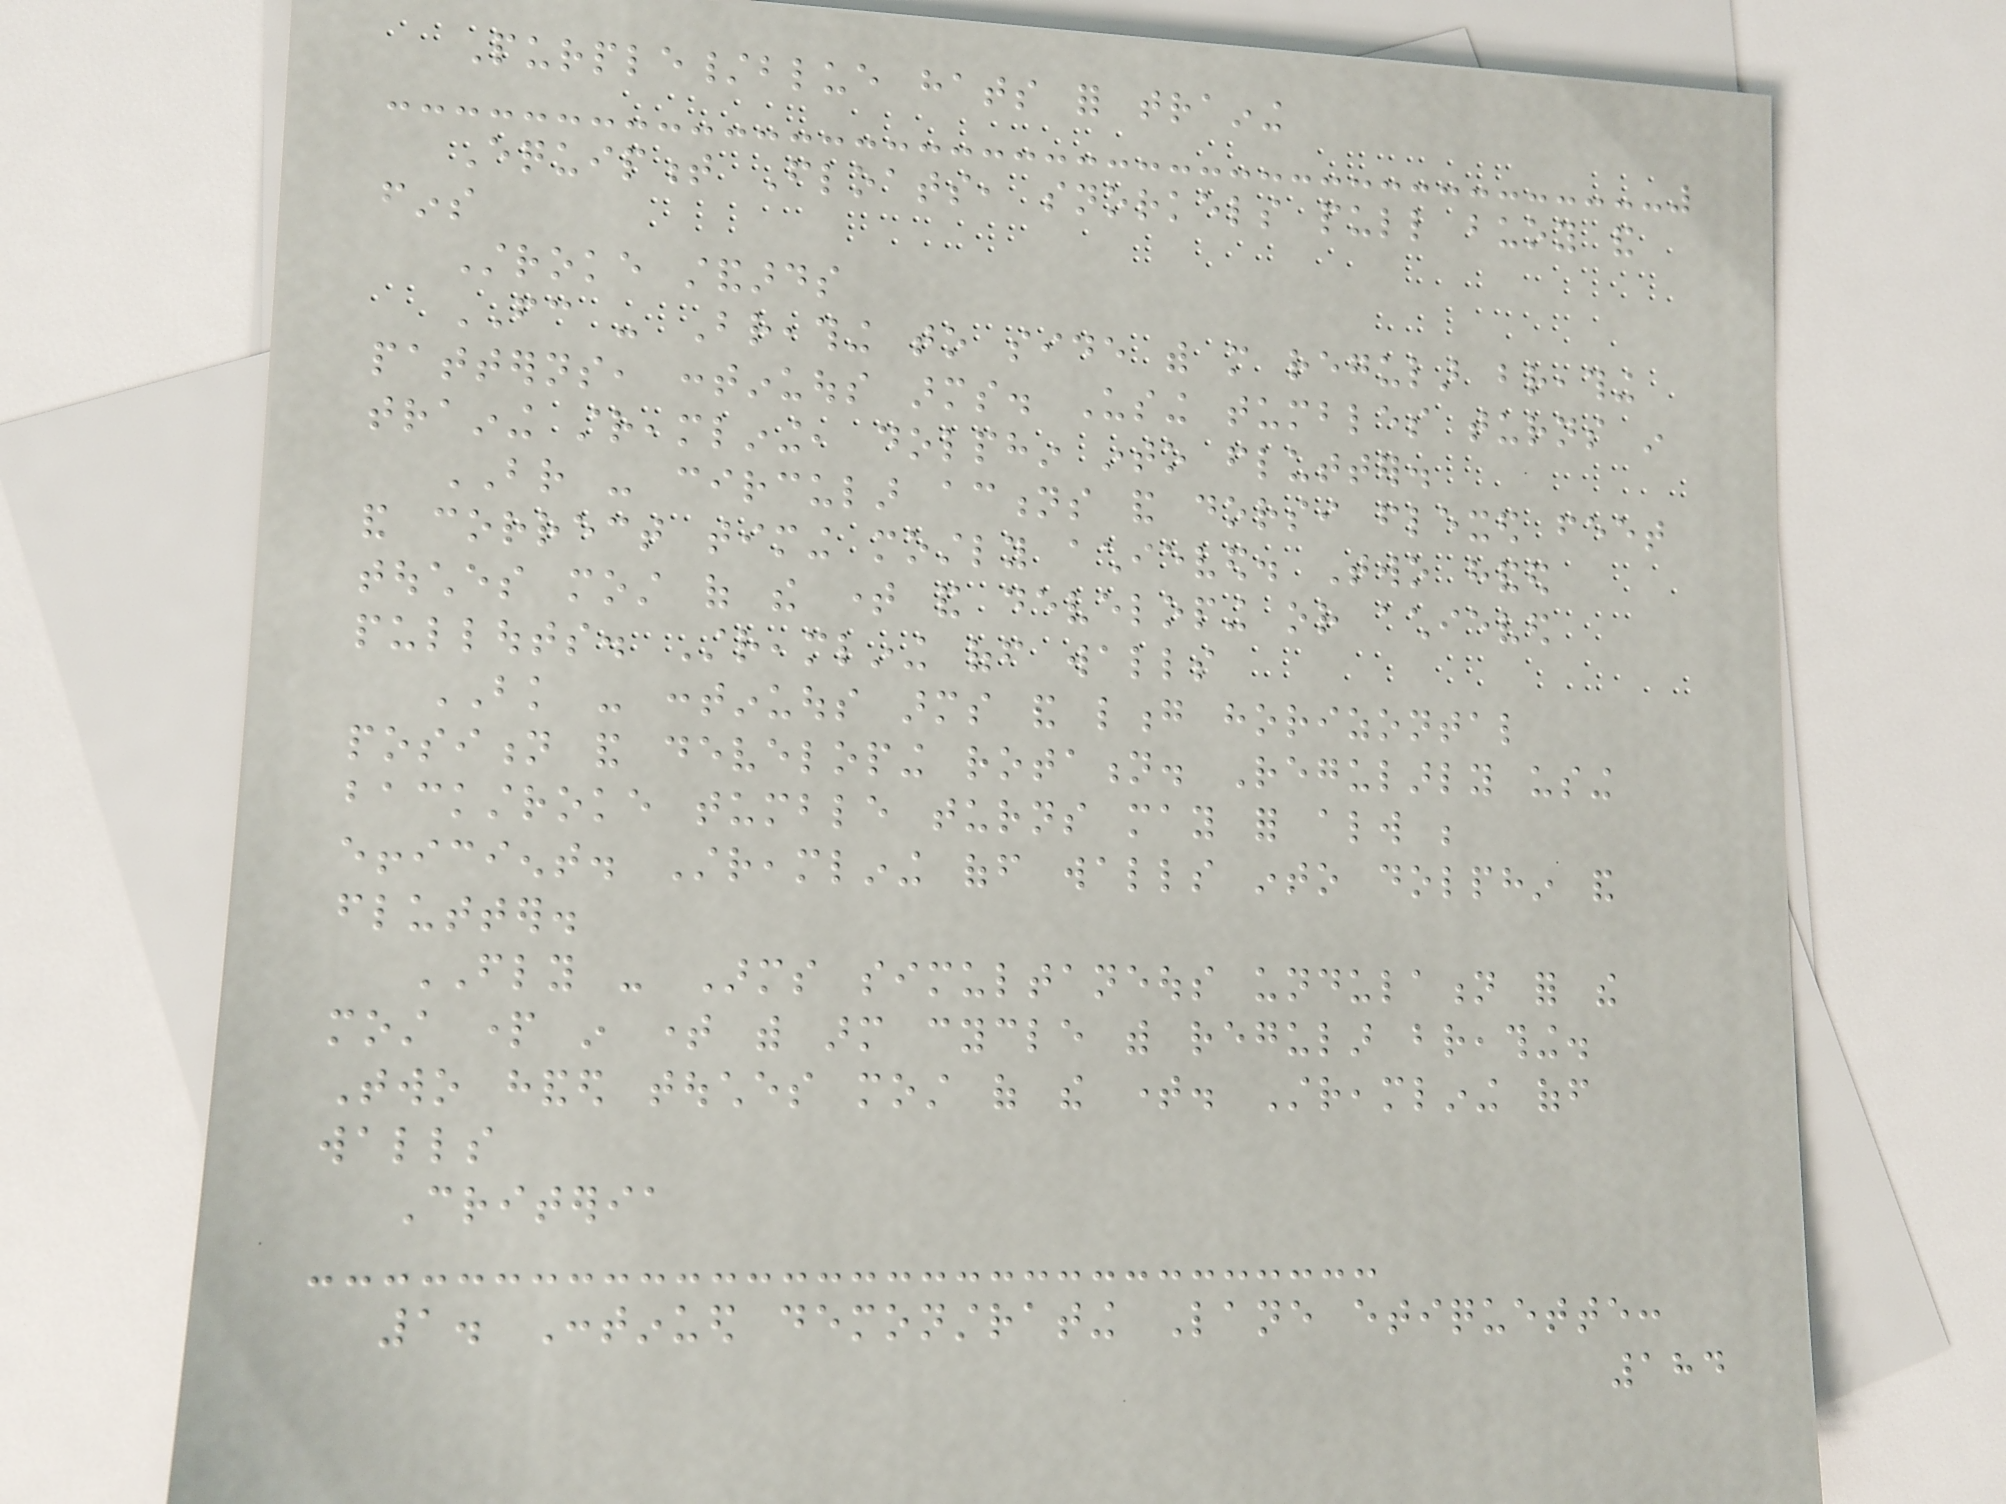Purple/blue hats for training
Equipment Floats, snorkels pull buoy and
fins
Stroke standards
FC - Breathing to side with more regular breathing
patterns, continuous arms. Using tumbles turns in
training streamlining, dolphin into flutter.
BR - circular actions and dorsi flexed feet
and correct timing mostly achieved. Two handed
touches most of the time and developing or achieved
pullouts. Streamlining off walls
BK - continuous arms and long horizontal
position and developing rotation. Regularly using
backstroke tumble turns may for always be
efficient. Streamlining off walls into dolphin and
flutter.
FLY - Arms simultaneous undulation for the
most part in time with arm cycle with regular breathing.
Two handed touches most of the time. Streamlining off
walls
Criteria
1. Continued demonstrating Lane etiquette:
184
